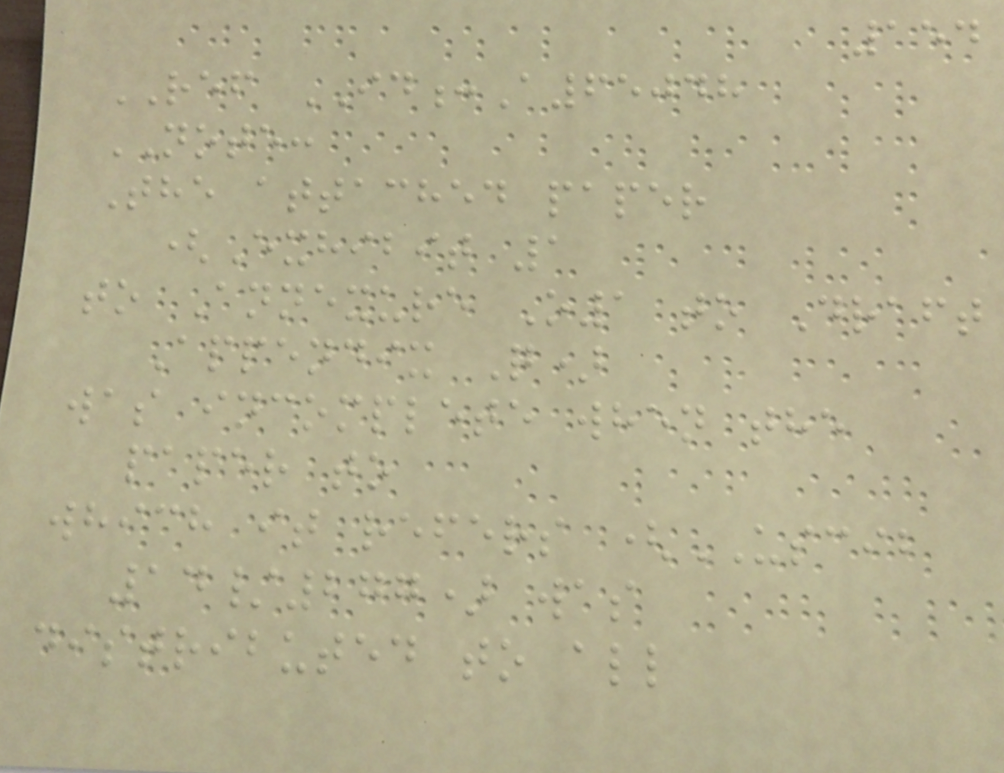154
REF ID:A65048
NOTE:
The attached paper
(Exhibit 1
to Annexure O1 to Draft
Appendix Q)
was incomplete when the
paper to
which it refers (USCIB
14/277) was
distributed to all
